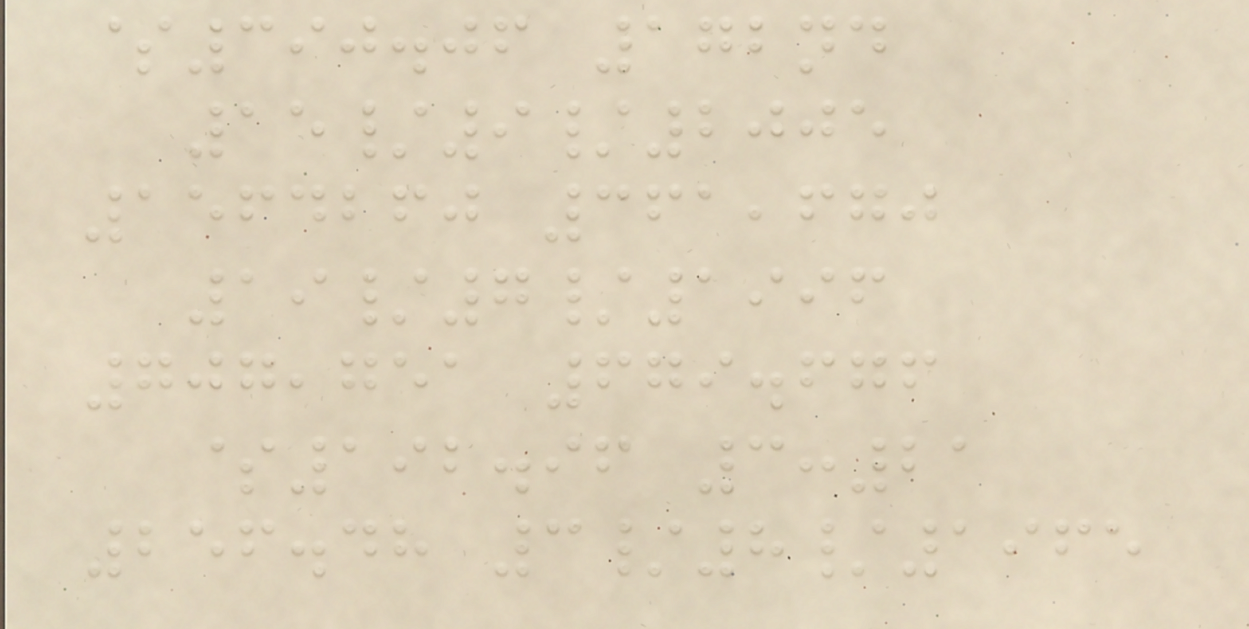$390.06 172nd
15/9/2005
1564260 361,670
19/7/1996
707,751 679.676
$192.96 3:21
256.48 3/8/1965
